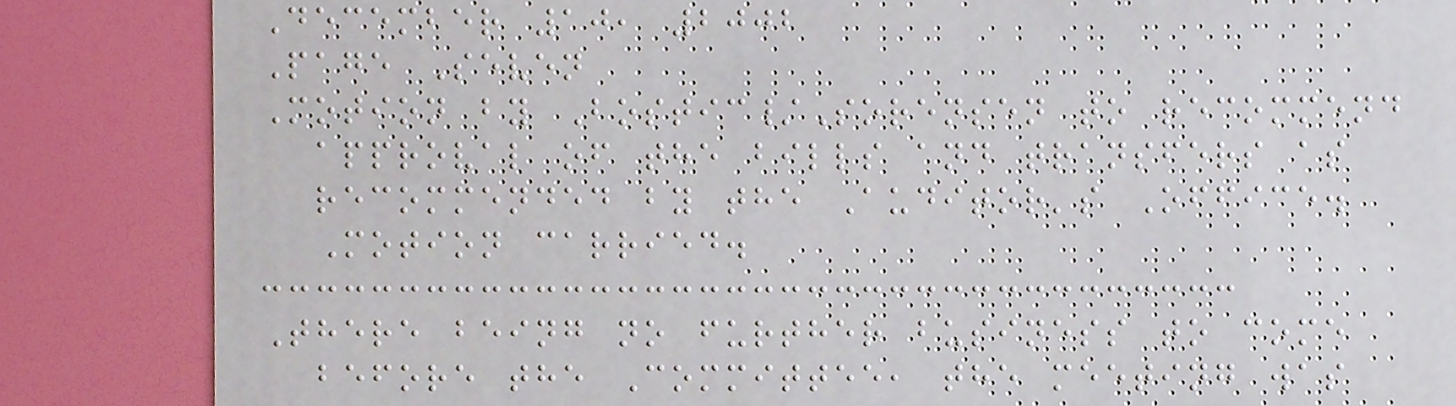December 10, 2002
Page Seven
Motion by Bostic/Sorensen to recommend
approval of the bills and transfers as
recommended by the Auditor's Office.
Motion carried.
There being no further business to come
before the Committee, the meeting was
